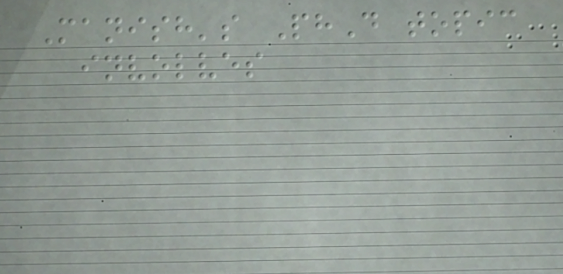Manish's PhD topic
involves
